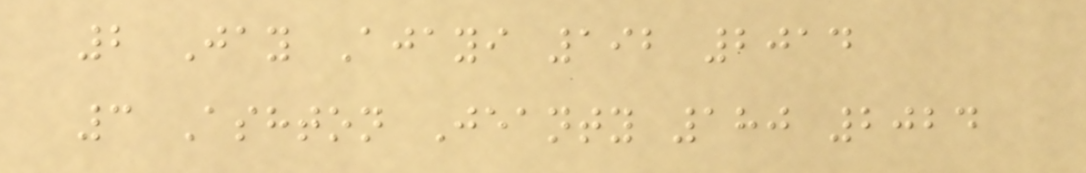2 Jay Ajayi 192 2014
3 Ashton Jeanty 180 2024
